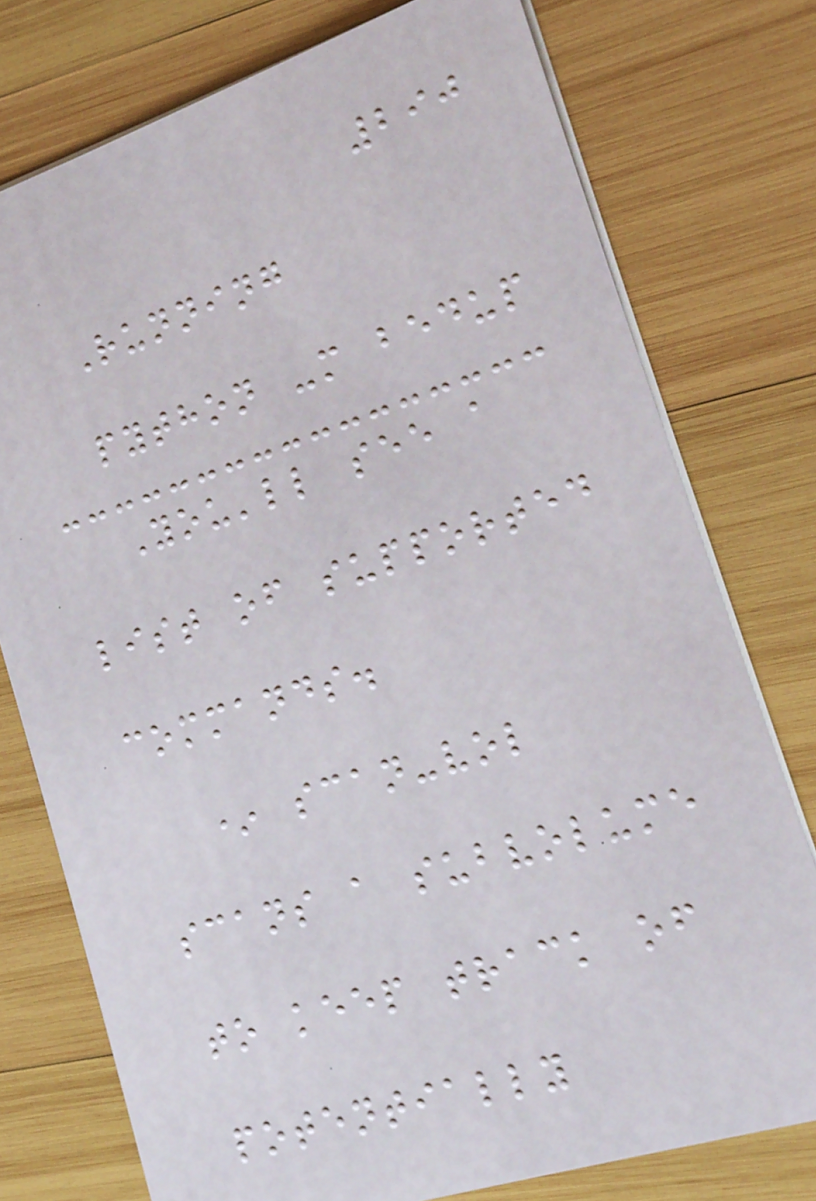290
Running
python -m bedup
You'll see a
list of supported
commands.
* scan-vol
scans a subvolume
to keep track of
potentially
